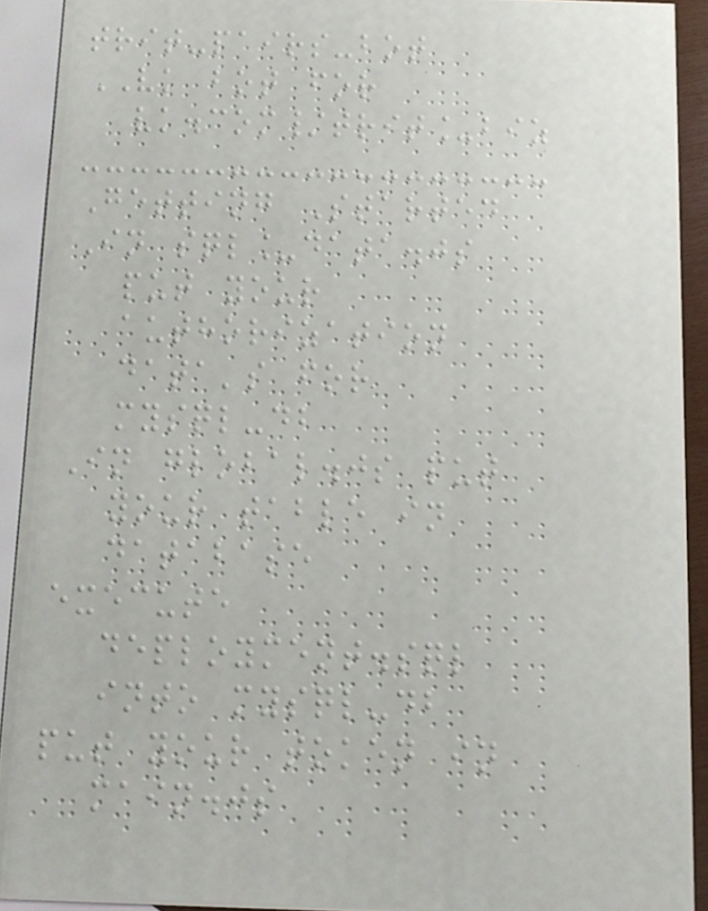trit-pairs-bot
VK bot for
vk.com/trit_biz
Getting Started
In sql_data.js
put your
authorization
data's for
mysql-db
In global.js put
your table in
database
execute
deployment.sql
into mysql-db
put your token in
main.js
